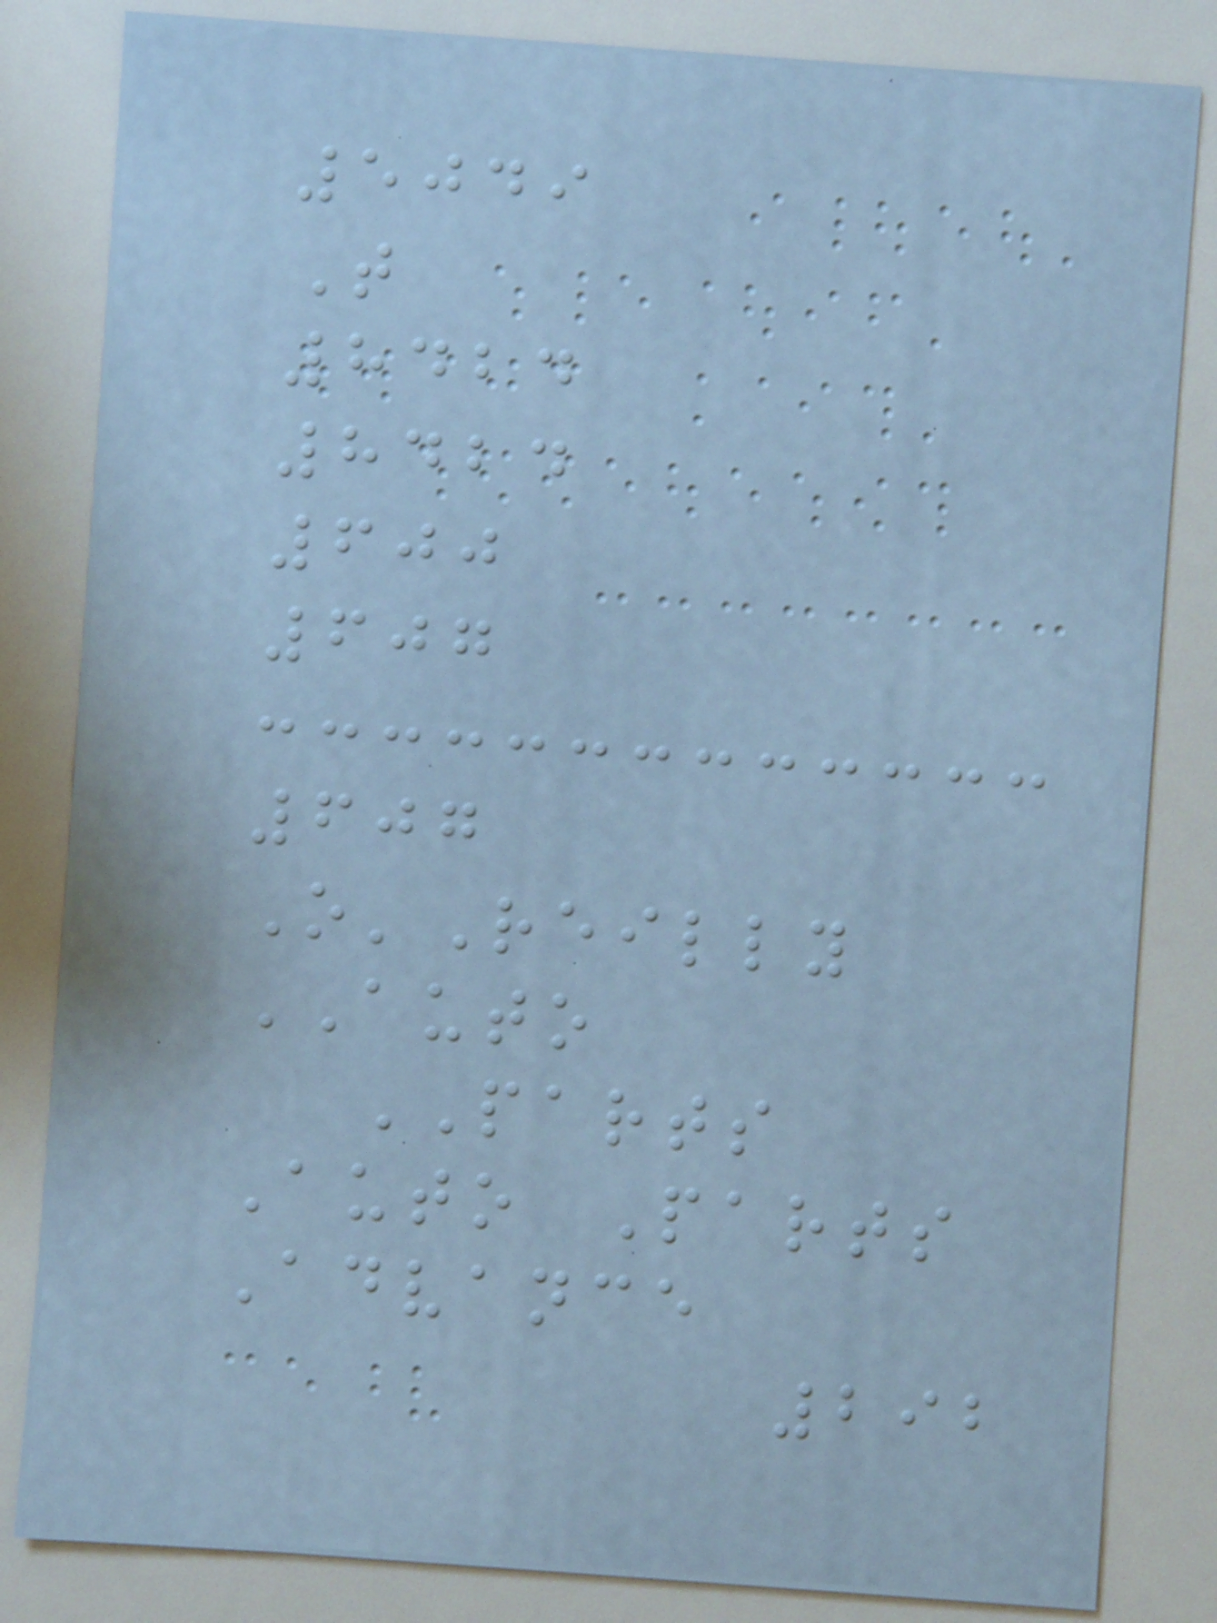5049
T
8424
8424
600
607
607
O'Reilly
AUTO
PARTS
Auto Parts
Advance
292
